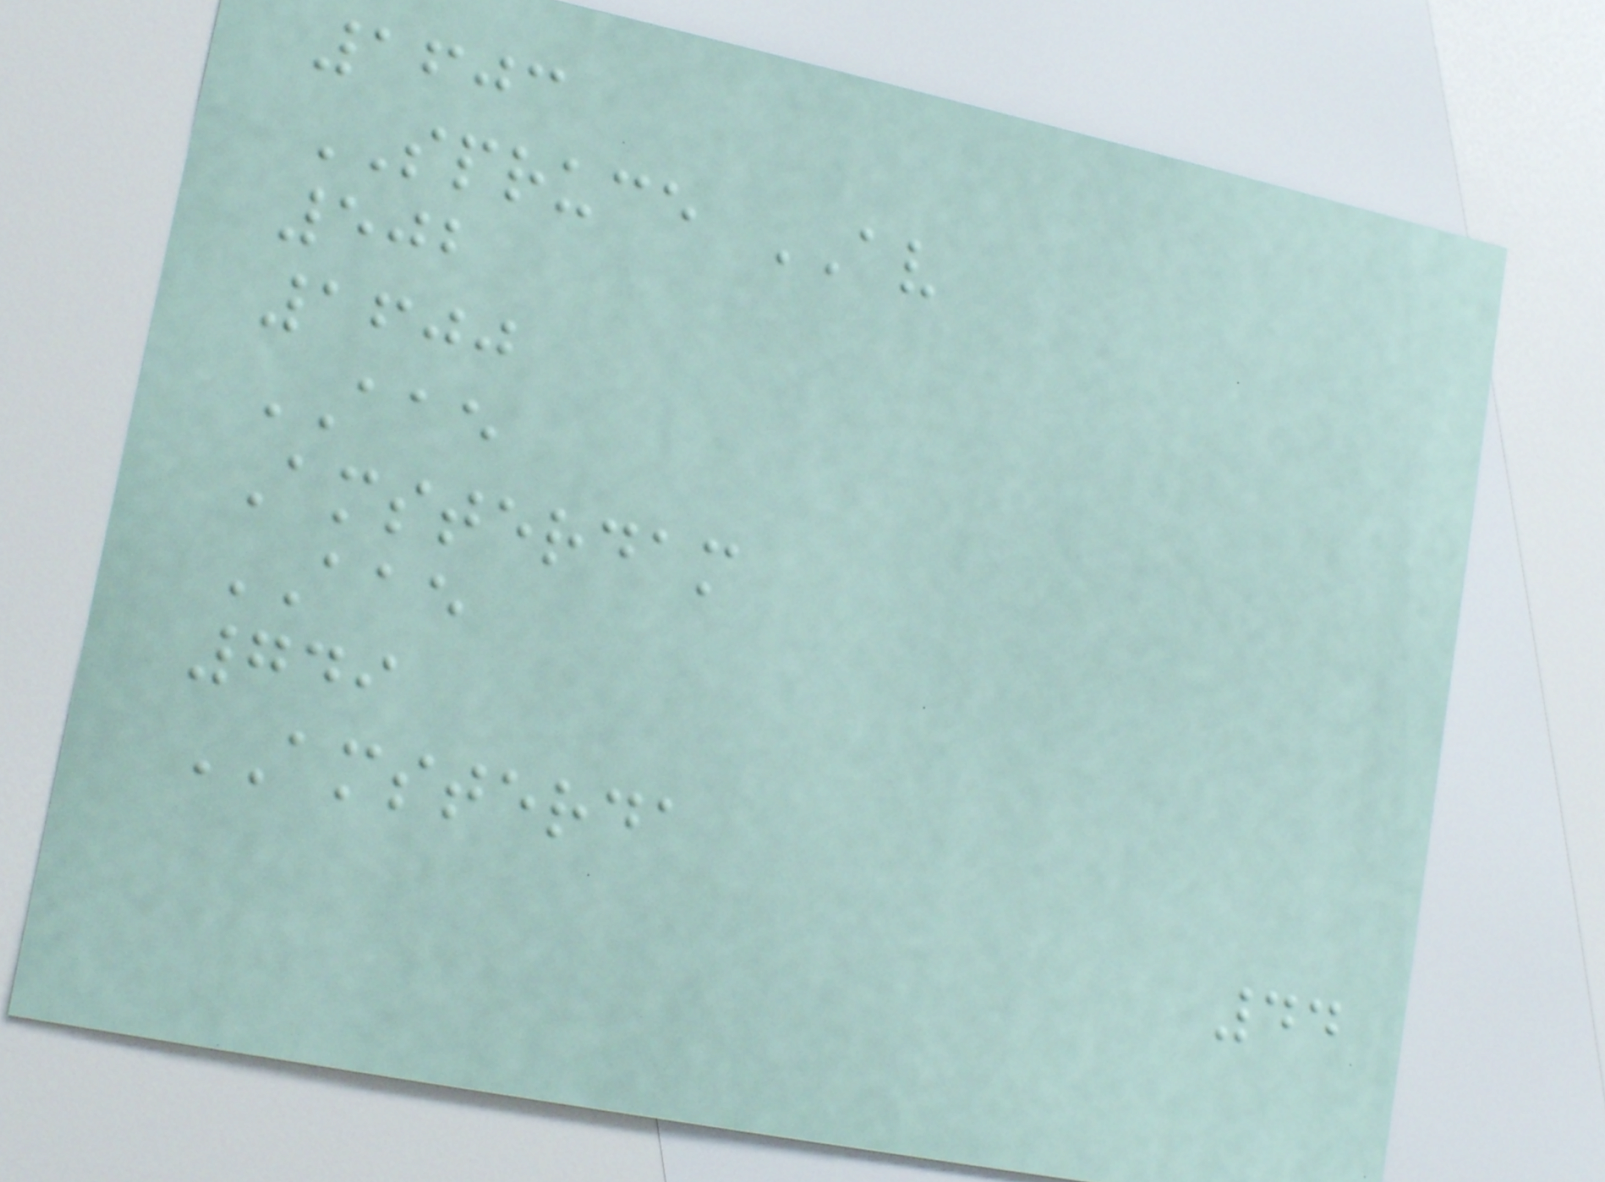1603
SPRUCE AV
502
1600
AAE
Amsterdam
AAE
749
AMSTERDA
44
